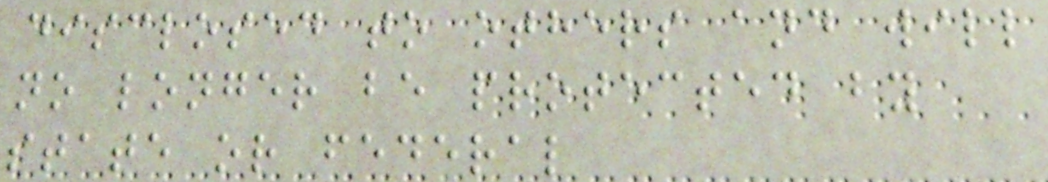disclosed to others and will
no longer be protected by
state or federal
